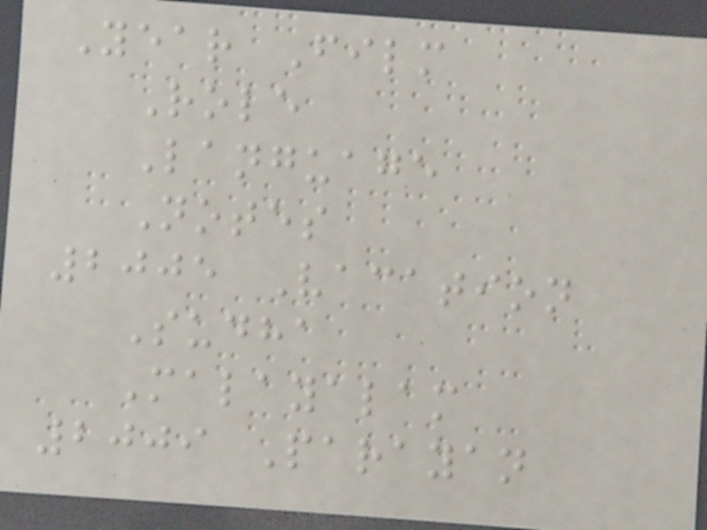Year Film
Role
Language
Notes
2005 Vacation
Sudha
Malayalam
2009 Parayan
